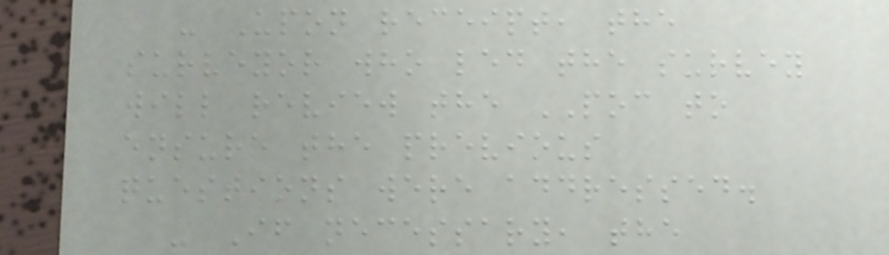- Upon receipt, the
surveyor who led the survey
will review the POC to
ensure the previous
questions were addressed.
- If necessary, the
